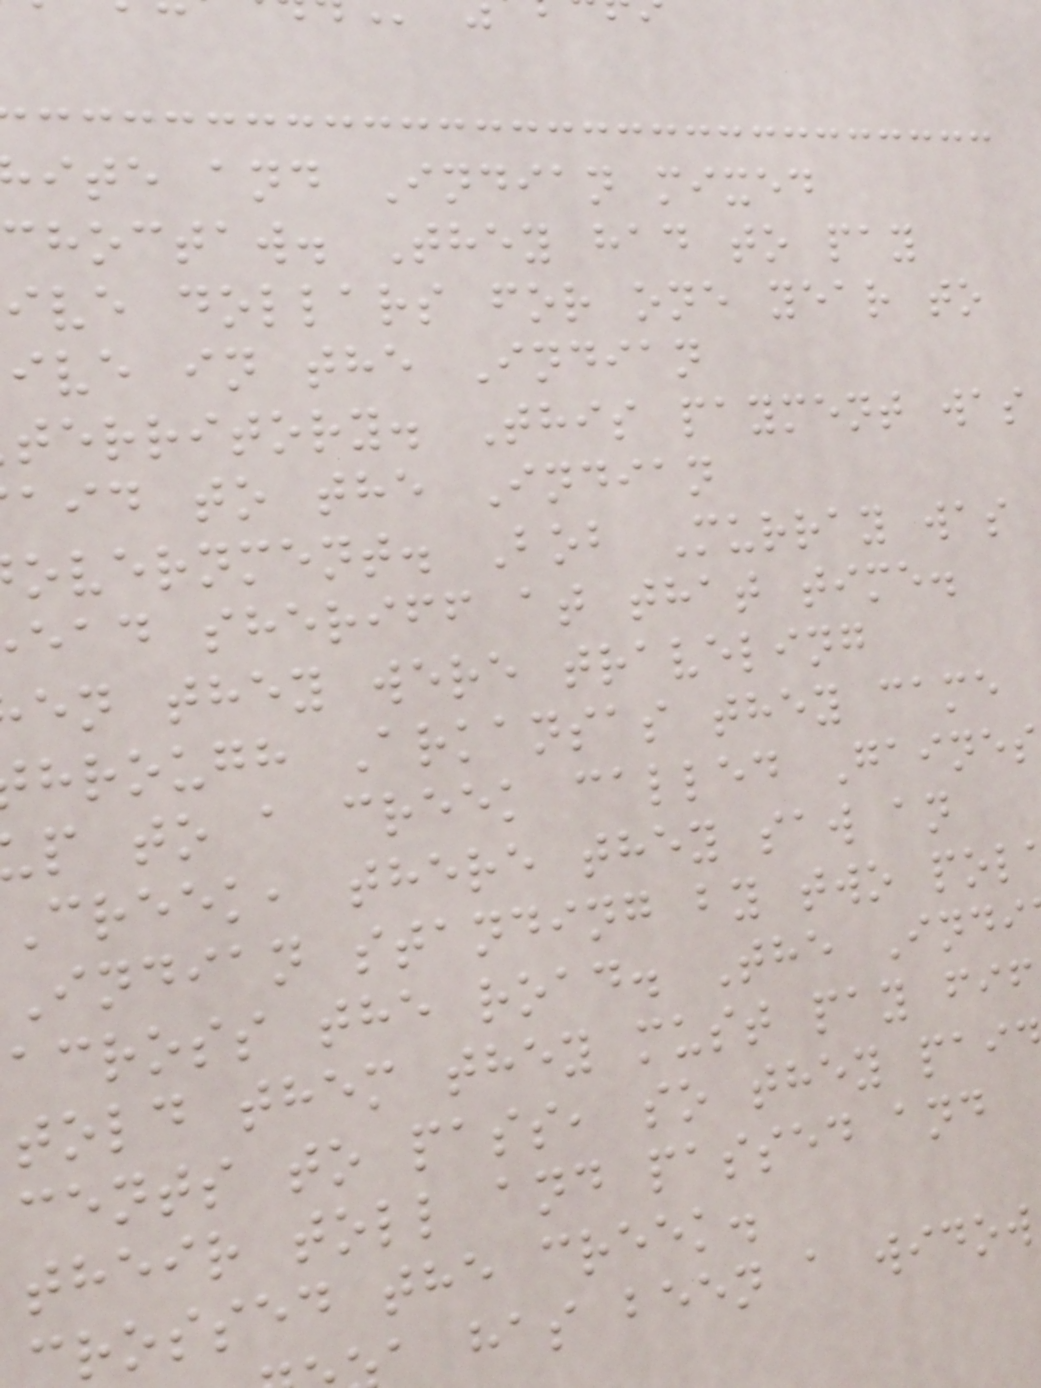ite and Indian mixed
choctaw. They had to pay
ive dollars for one year to
ive in the Indian
territory. This payment was
aid to the Indian
overnment. Bob Murray was
ead sheriff at that time.
en they were traveling
hrough Arkansas they came
p to a creek called Gaines
Creek, there they saw an
Indian standing by two pol
across the road. The Indi
told them they must pay fif
cents to pass, so they pai
their toll and passed and
rossed the creek.
a has been a widow
